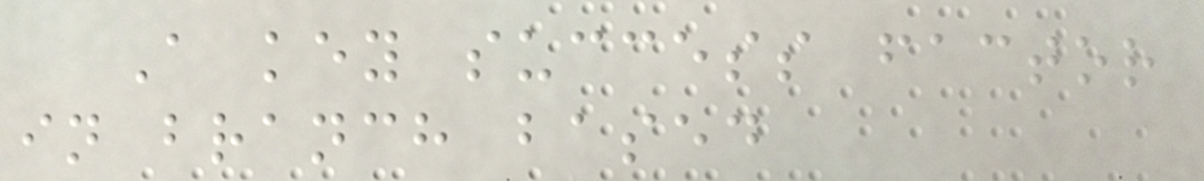A key success factor
in branch based
